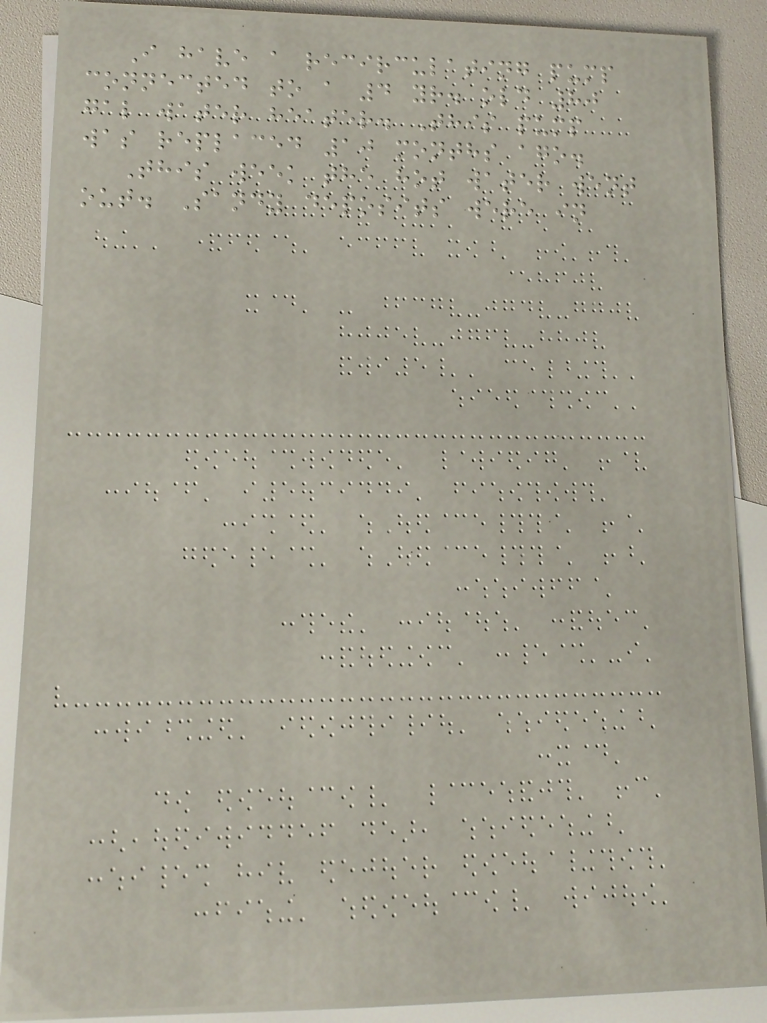I have a recirculating pump
connected to a 4 yr. old 80
gal water heater. This pump
was replaced 10 months ago.
This week the hot water went
out. Sandy deposits were in
